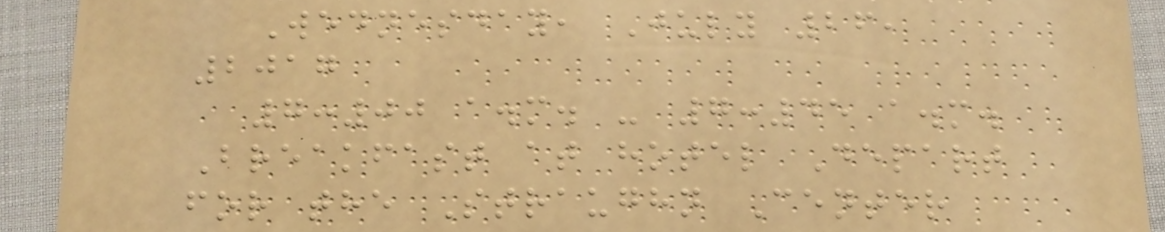Wednesday, July 26,
2017
7:00 a.m. - 7:45 a.m.
Breakfast at hotel Depart
for the Straughn Center
